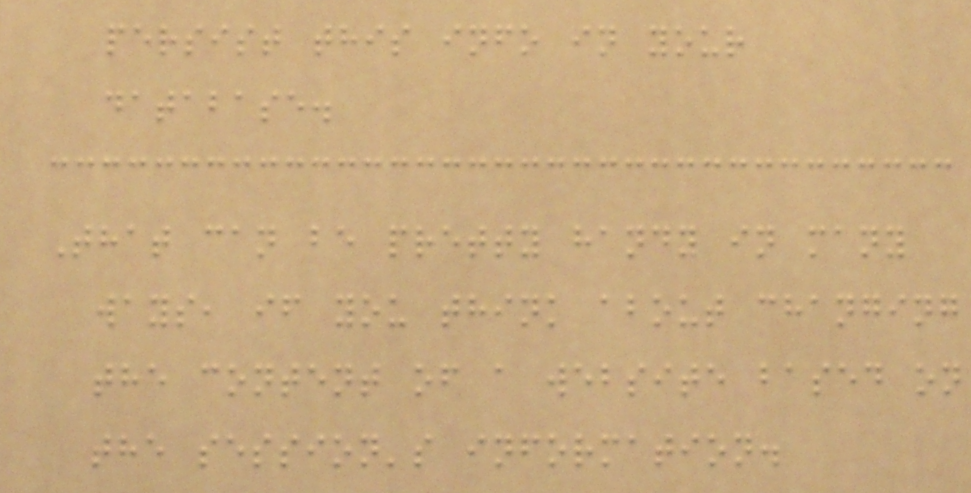persist this info in your
database.
That can be pretty handy in many
ways, if you think about changing
the content of a website based on
the session's information.
